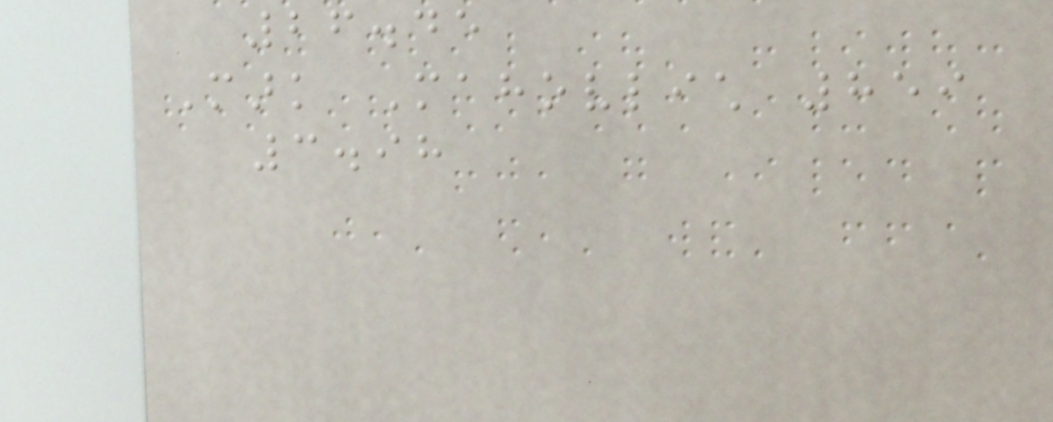26.45
Mark Mahovlich 859
3.98
